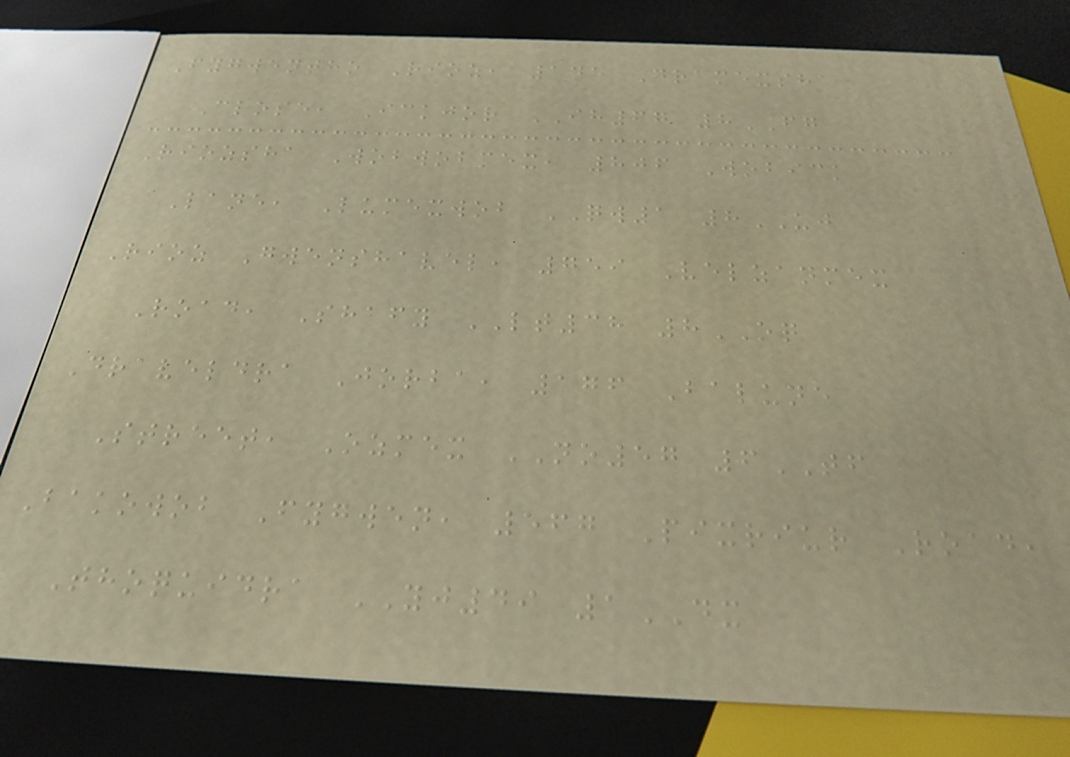Fygwentho Rioz, 145 Dramexsha
Close, Ickjor IH67 8FG
Riozsha Wobwobmex, 806 Wobick
Lane, Lumexwob QW1 8UJ
Rioz Gwenshavel, 759 Velzanmex
Road, Shafy LT38 8OQ
Draveldra Jorba, 176 Balune
Street, Ozmex NO57 6TF
Bakowob Fygwen, 567 Pixriur Road,
Thoquidra YJ49 1DX
